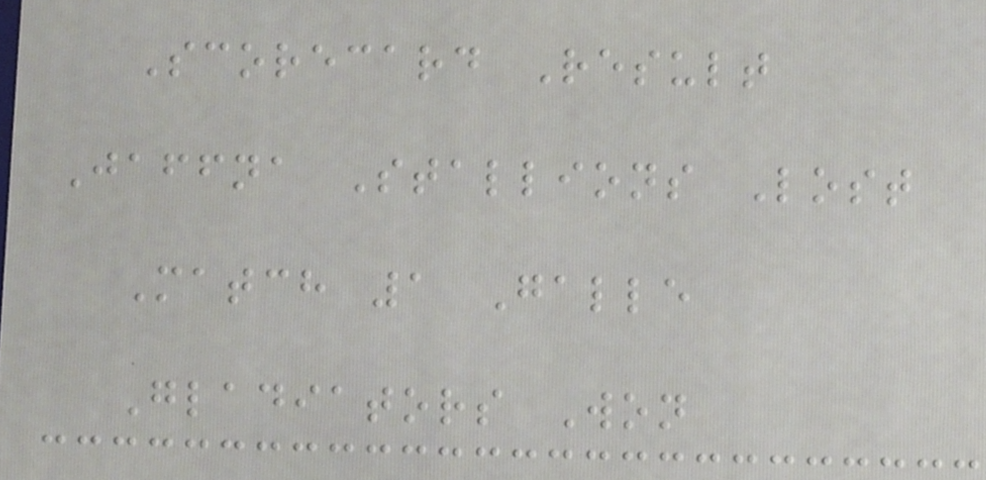Scorecard Result
Jaffna Stallions Lost
Match 1 Galle
Gladiators Won
